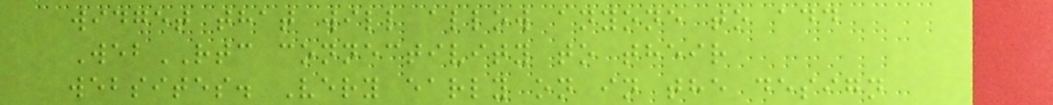widget that will allow anyone to add
WebRTC connectivity to their
websites. Very early on in the design
